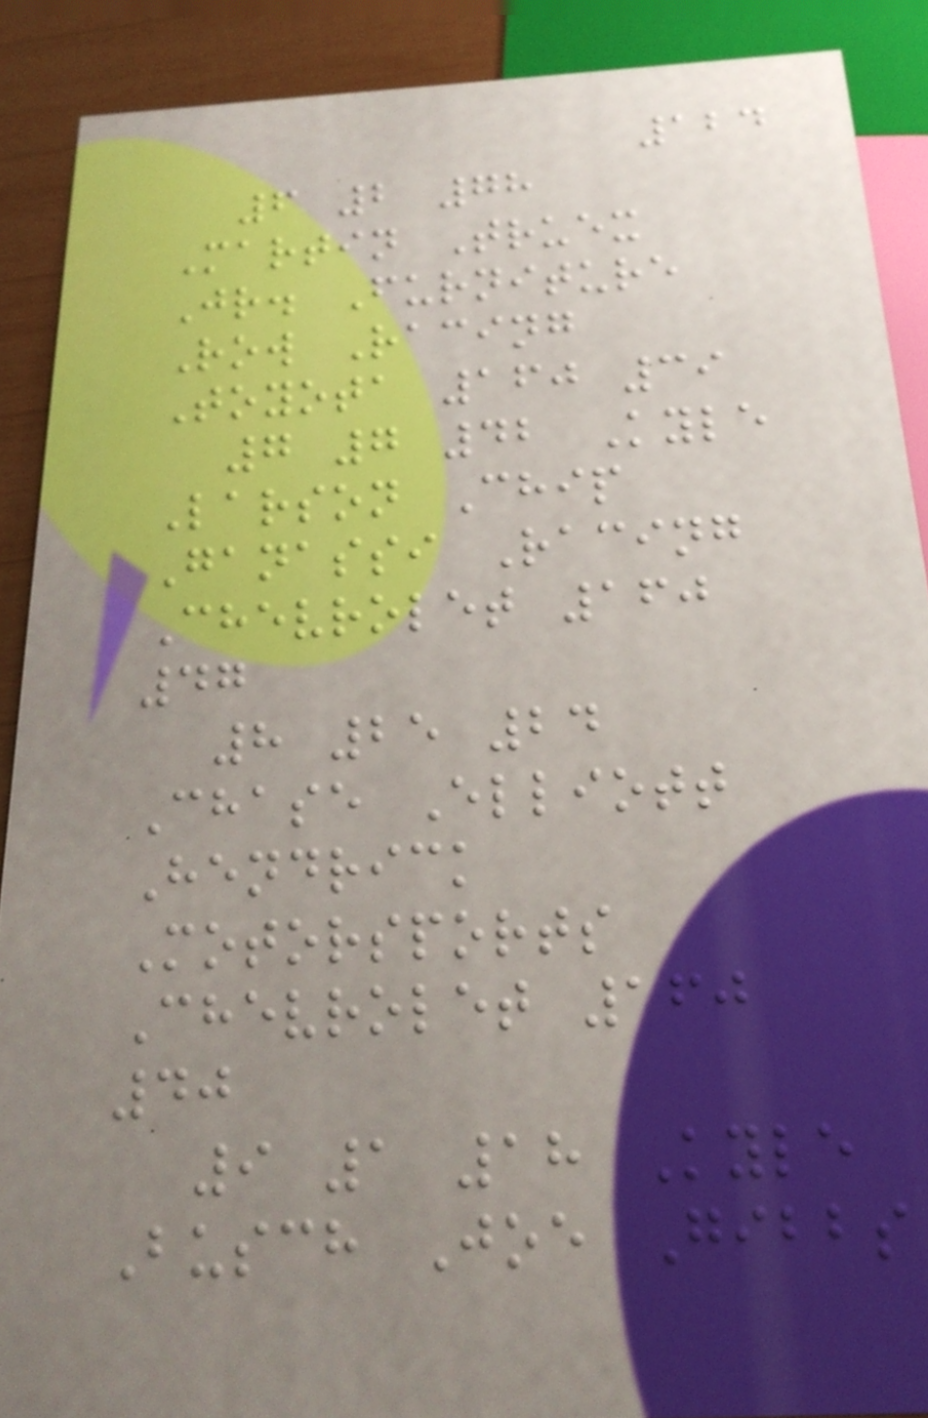124
6 2 78
Martin Truex
Jr. Furniture
Row Racing
Toyota 160 39
7 7 42 Kyle
Larson Chip
Ganassi Racing
Chevrolet 160
47
8 25 24
Chase Elliott
Hendrick
Motorsports
Chevrolet 160
40
9 1 18 Kyle
Busch Joe Gibbs
